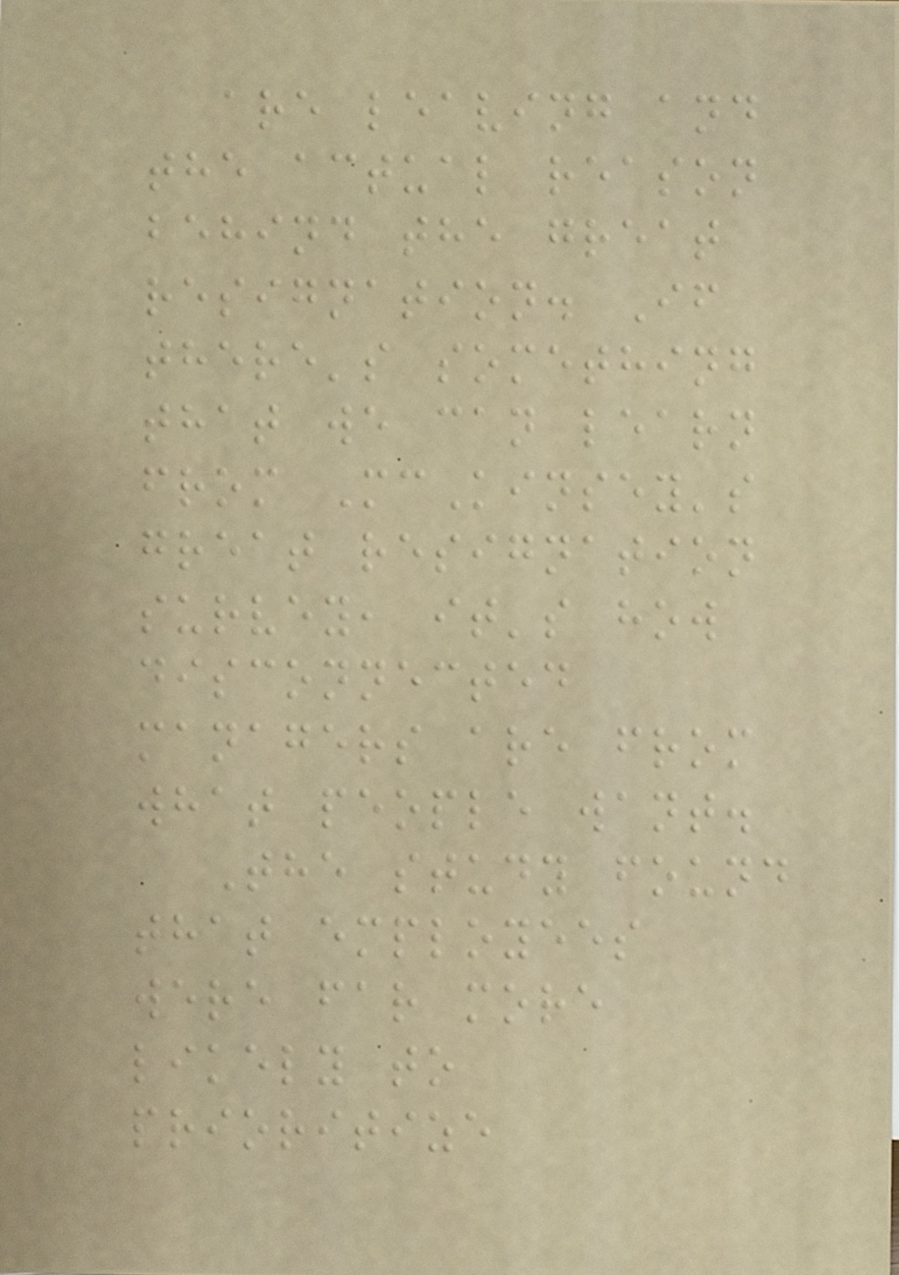are leaving and
the actual reason
behind the great
resignation. If
there's something
that we can learn
from McKinsey's
great resignation
survey, it's how
disconnected
managers are from
what people want.
The study found
that employees
were far more
likely to
prioritize
